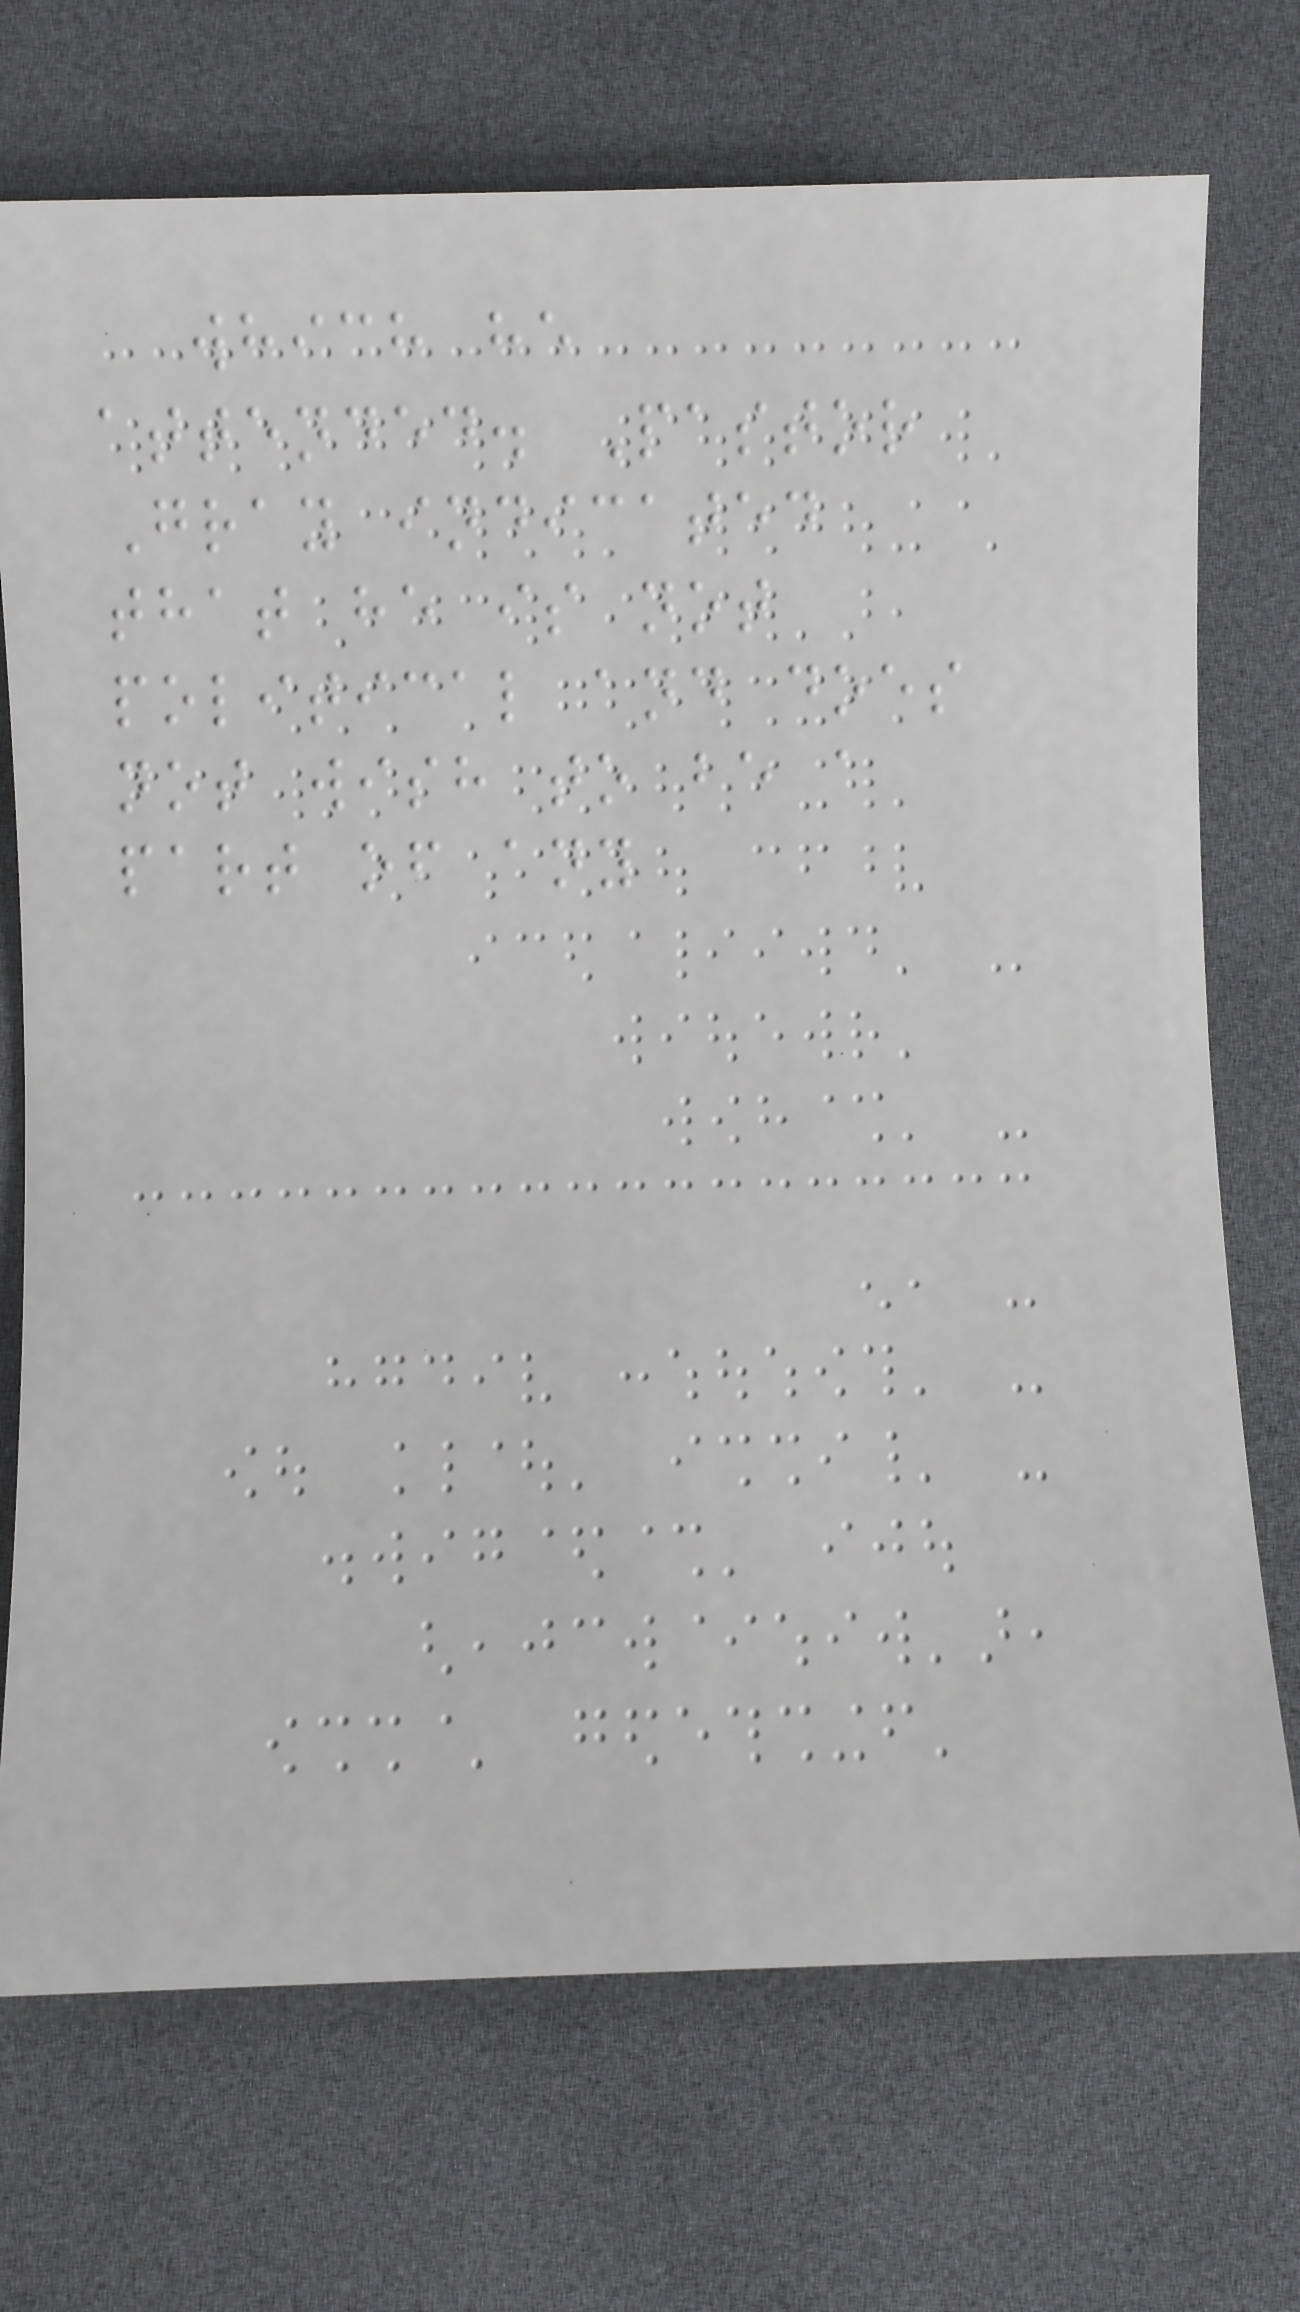which he
attended. Pastor
Gray indicated
that he is not
political and does
not wish to be a
part of any
